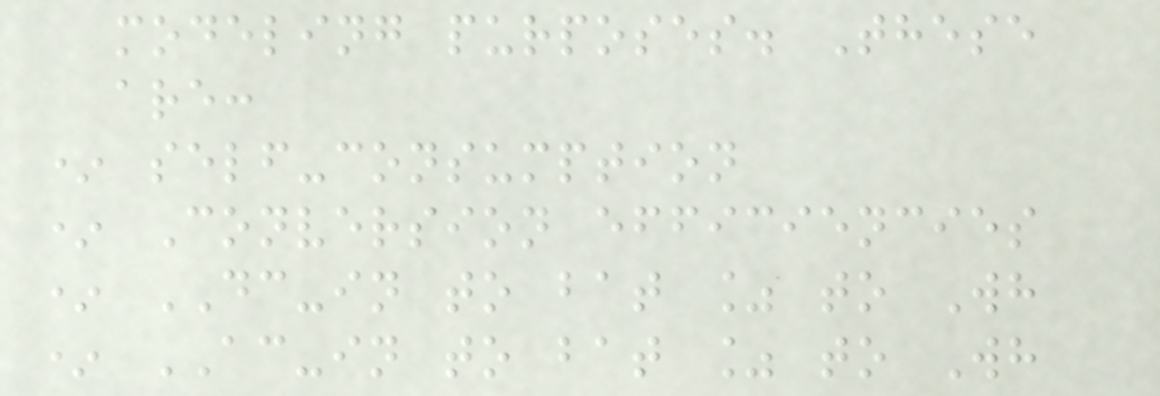modeling purposes. These
are:
* self-consumption
* Conversion efficiencies
* DC-in to bat % to Wh
* AC-in to bat % to Wh
